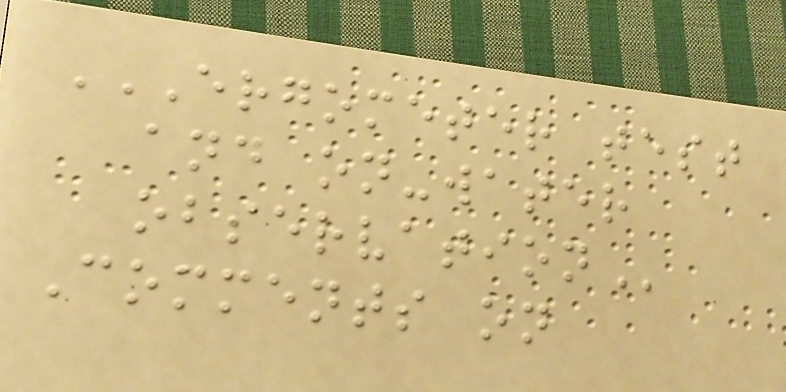ERGOMETER TEST
AND ON-WATER
OBSERVATION
Comments on
